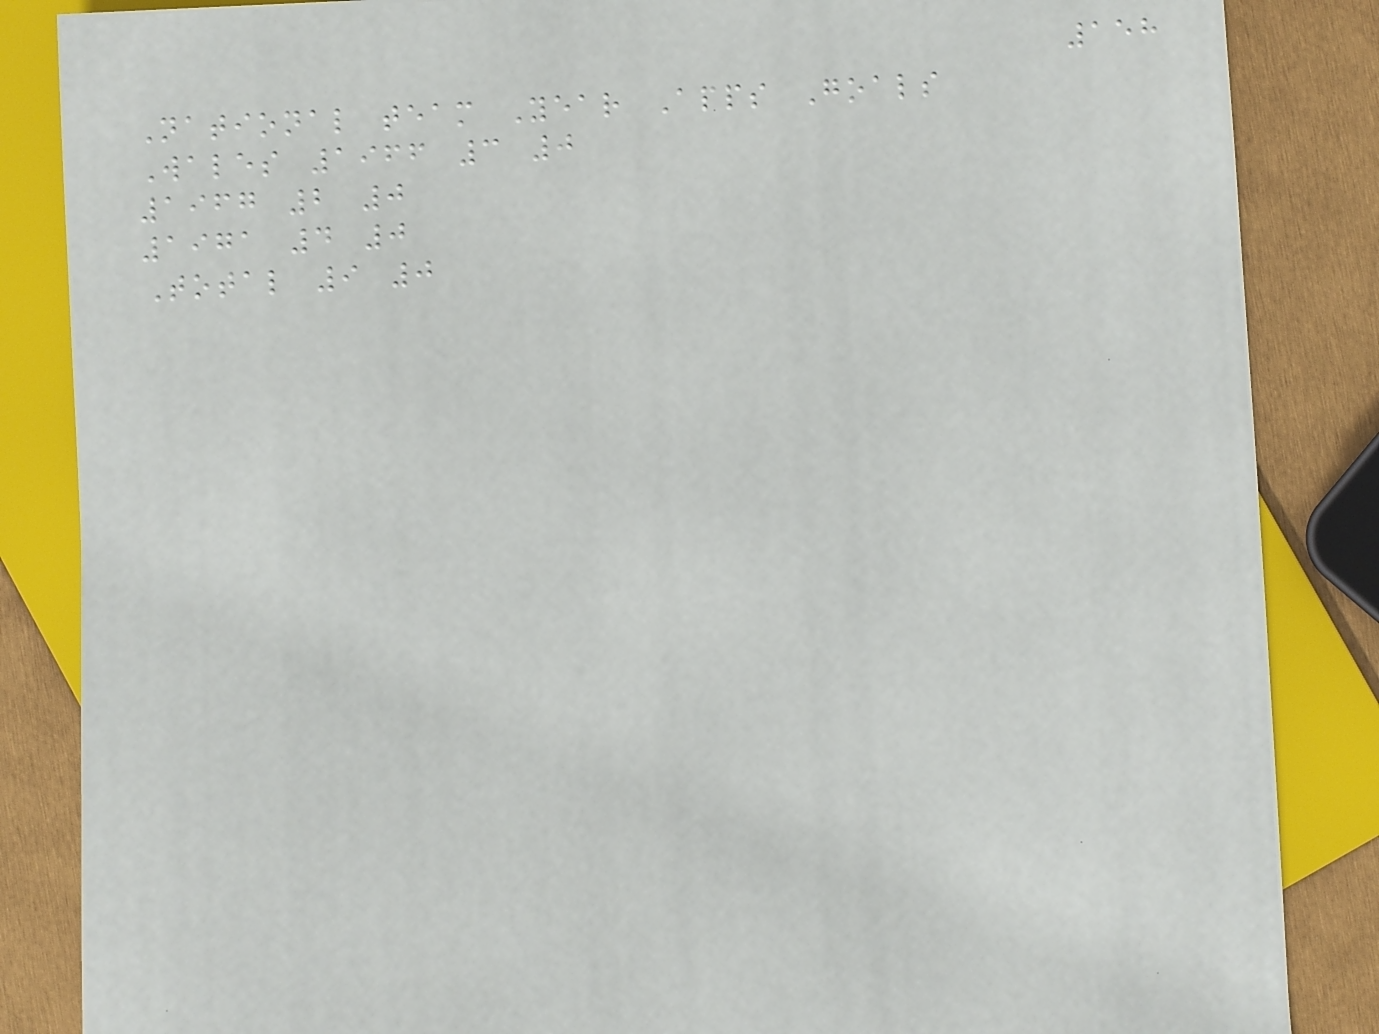158
National team Year Apps Goals
Wales 1966 3 0
1967 2 0
1971 4 0
Total 9 0
